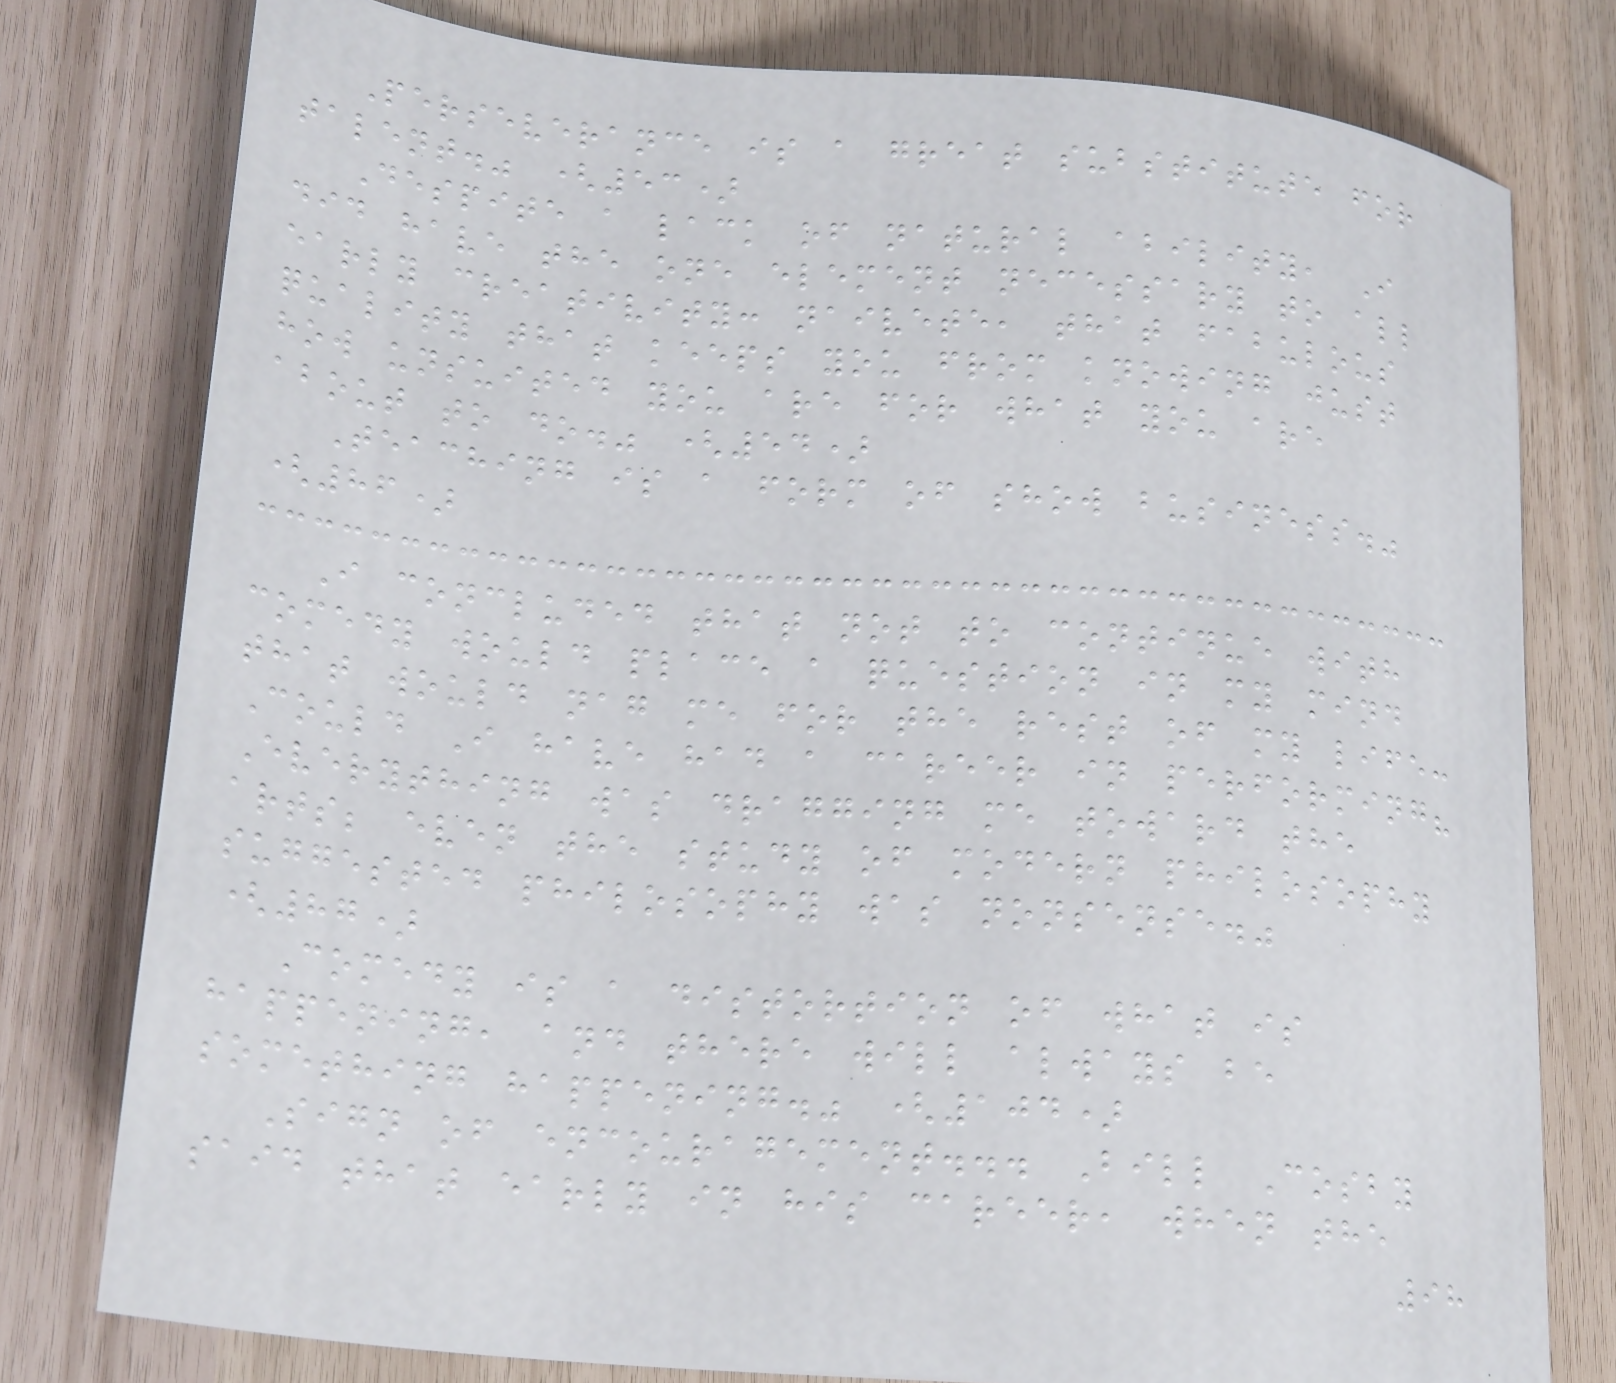Perseverance is a great substitute for
talent." (53)
Despite a lack of natural ability, I
did have the one element necessary to all
early creativity: naivete, that fabulous
quality that keeps you from knowing just
how unsuited you are for what you are
about to do." (54)
Teaching is a form of show business."
(86)
I concluded that not to continue with
comedy would place a question in my mind
that would nag me for the rest of my life:
Could I have had a career in performing?
Everything was dragging me toward the
arts; even the study of modern philosophy
suggested philosophy was nonsense."
(87)
Comedy is a distortion of what is
happening, and there will always be
something happening." (104)
Sign of encouragement... Bill Cosby
said that early in his career, when the
98
